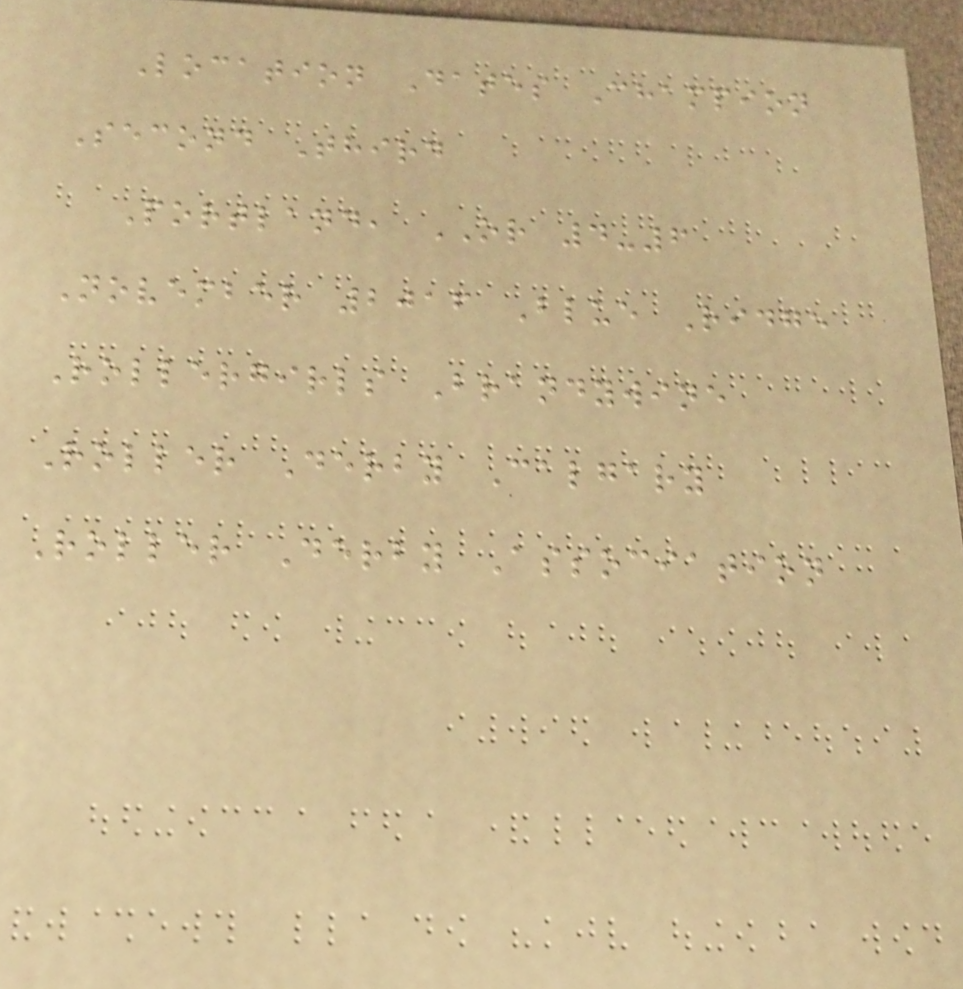Location Dates Champion
Second Third
Portland, OR 4-6
November 2016 Blue Ridge
Rollergirls Brandywine
Roller Derby Calgary
Roller Derby Association
